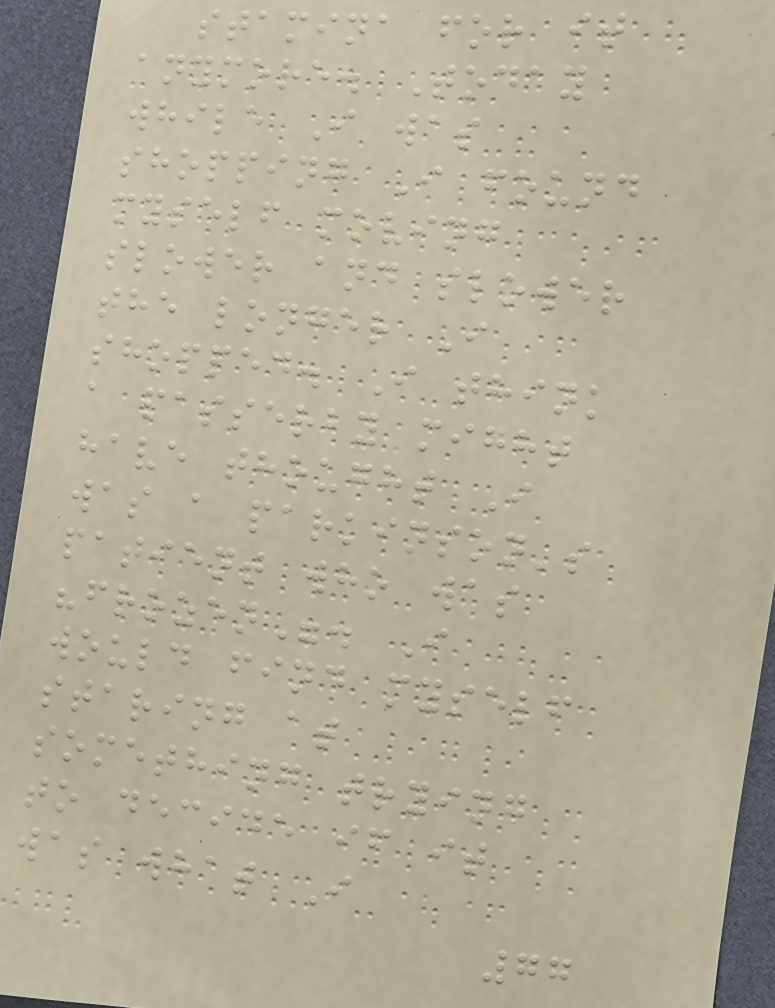stamina for it
anymore. Today
while I was
shopping I found
myself moving
slower and slower
the longer I
shopped. I think
a passerby might
have thought I
was a parkinson's
patient who was
"frozen". I
would find myself
staring at
something trying
to decide if it
was what I
77
